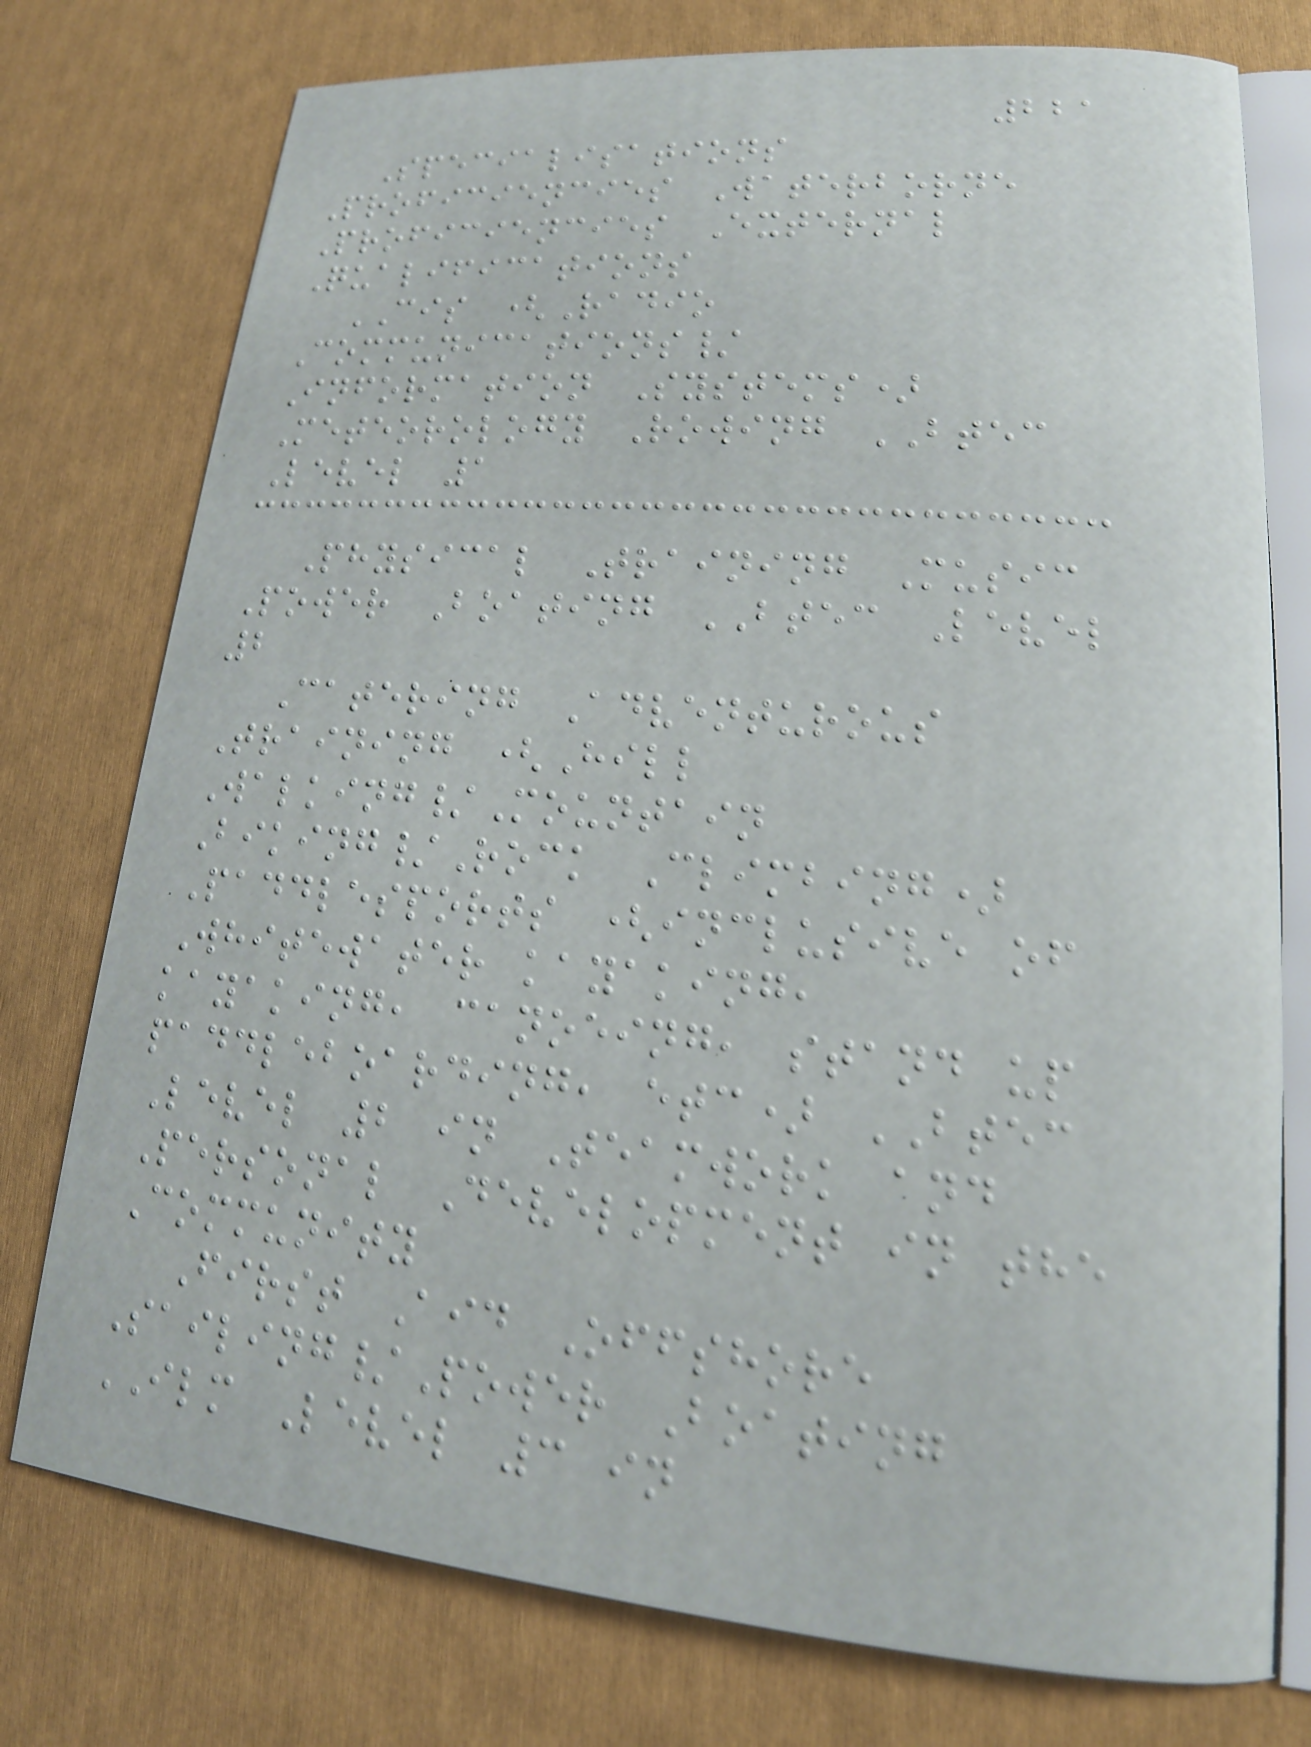221
Specialisations
Proficiencies Waterborne
Proficiencies External
Qualifications
CIS (Radio
Communications/
Information Systems)
Meteorology Rowing BTEC
Level 1
Physical Training Music
Power Boating BTEC Level
2
Catering Adventurous
Training (Hill
Walking/Mountain
Biking/Rock Climbing)
Paddlesports (inclusive of
Whitewater kayaking,
kayaking, canoeing, stand up
paddleboarding, etc) BTEC
Level 2 in Teamwork and
Personal Development in the
Community
First Aid Offshore
Sailing/Power Boating
ILM Level 3 in
